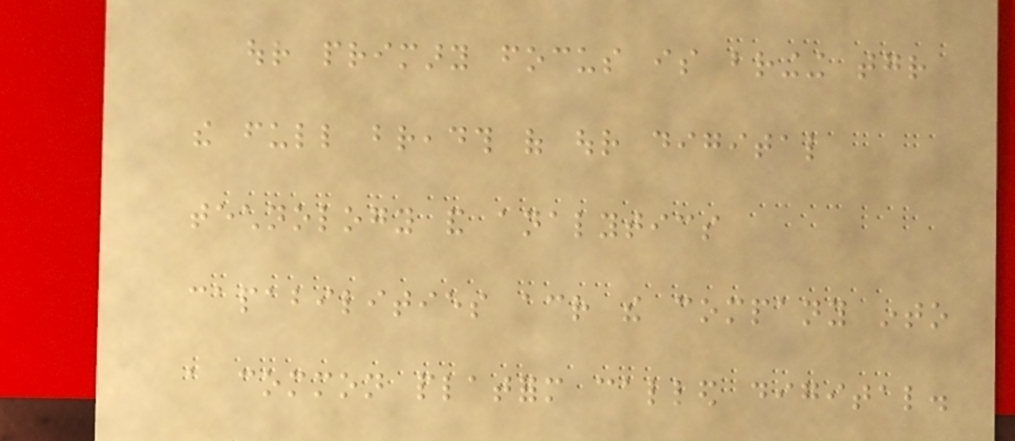our primary focus is bringing together
the full breadth of our digital
technology and analytics
capabilities across the company into
a common platform called digital.
